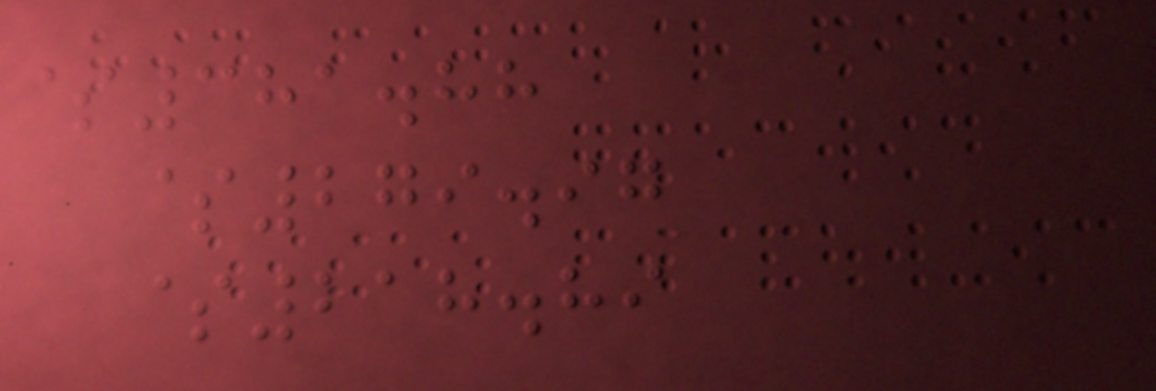$381.88
$279.97
$218.89
